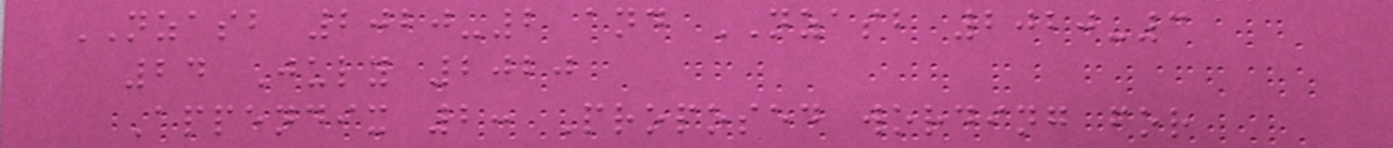NZASB 2020-2 and NZASB 2020-3
24 July 2020
Appendix 2: Proposed wording for
